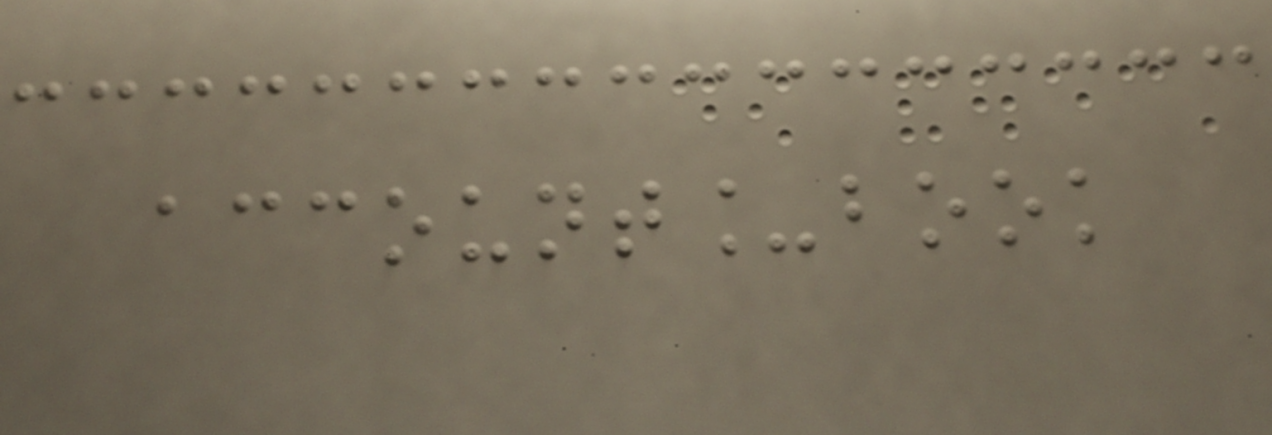account_book
